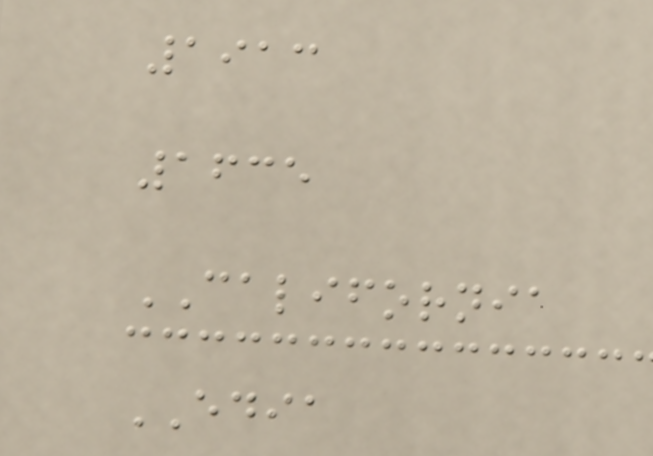1913
1635
CALIFORNIA
EDIA
